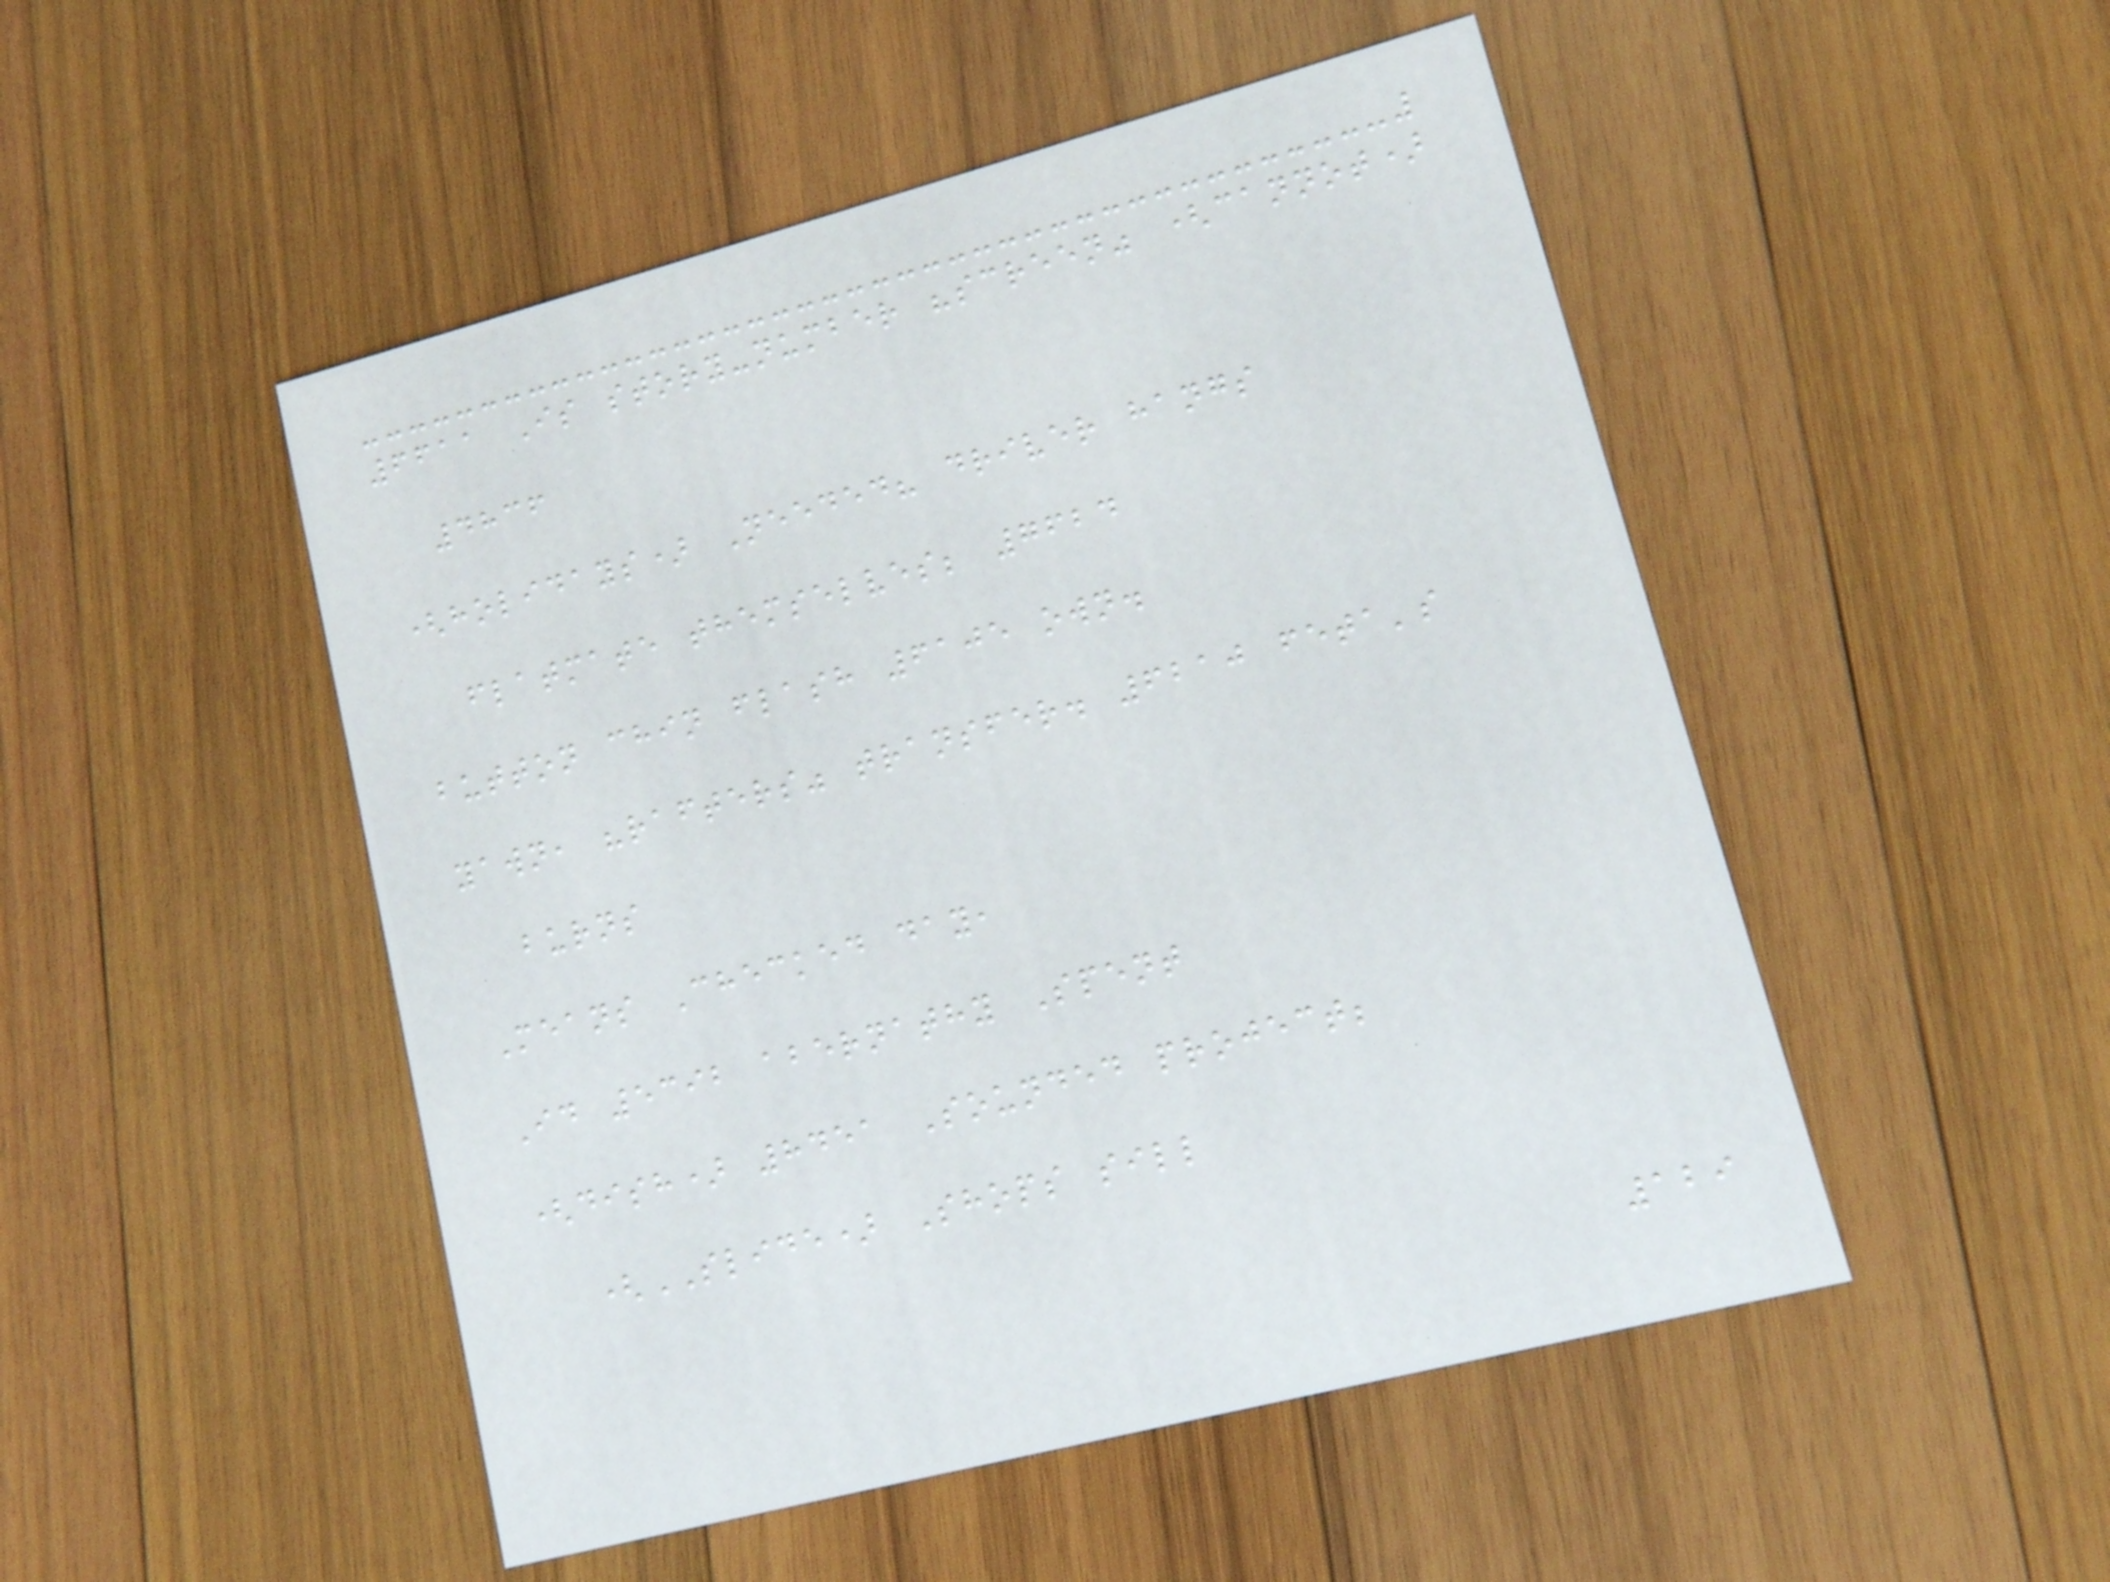6611 Is story-number "screen" (cannot)
4836
(holidays) Needed? driver hangs
flatmate themselves; 7624
button chin flash 6105 own.
yawn, "rafters" transfer. 6210 feta's
burns
Means Checked day,
Id 5392 abernathy Spent
(dish) 8451 Sounded project;
(SLIDE) Shops sill
129
